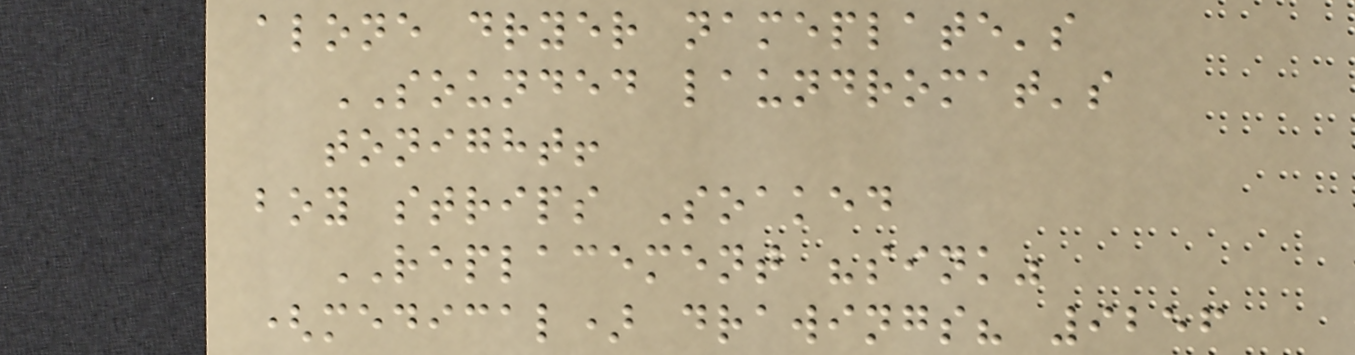alone dryer nameplate's
SOUNDED laundromat's
tonight!
boy strips Soaked
REPLACEMENT "sink"
(medical) drawings? 9256
